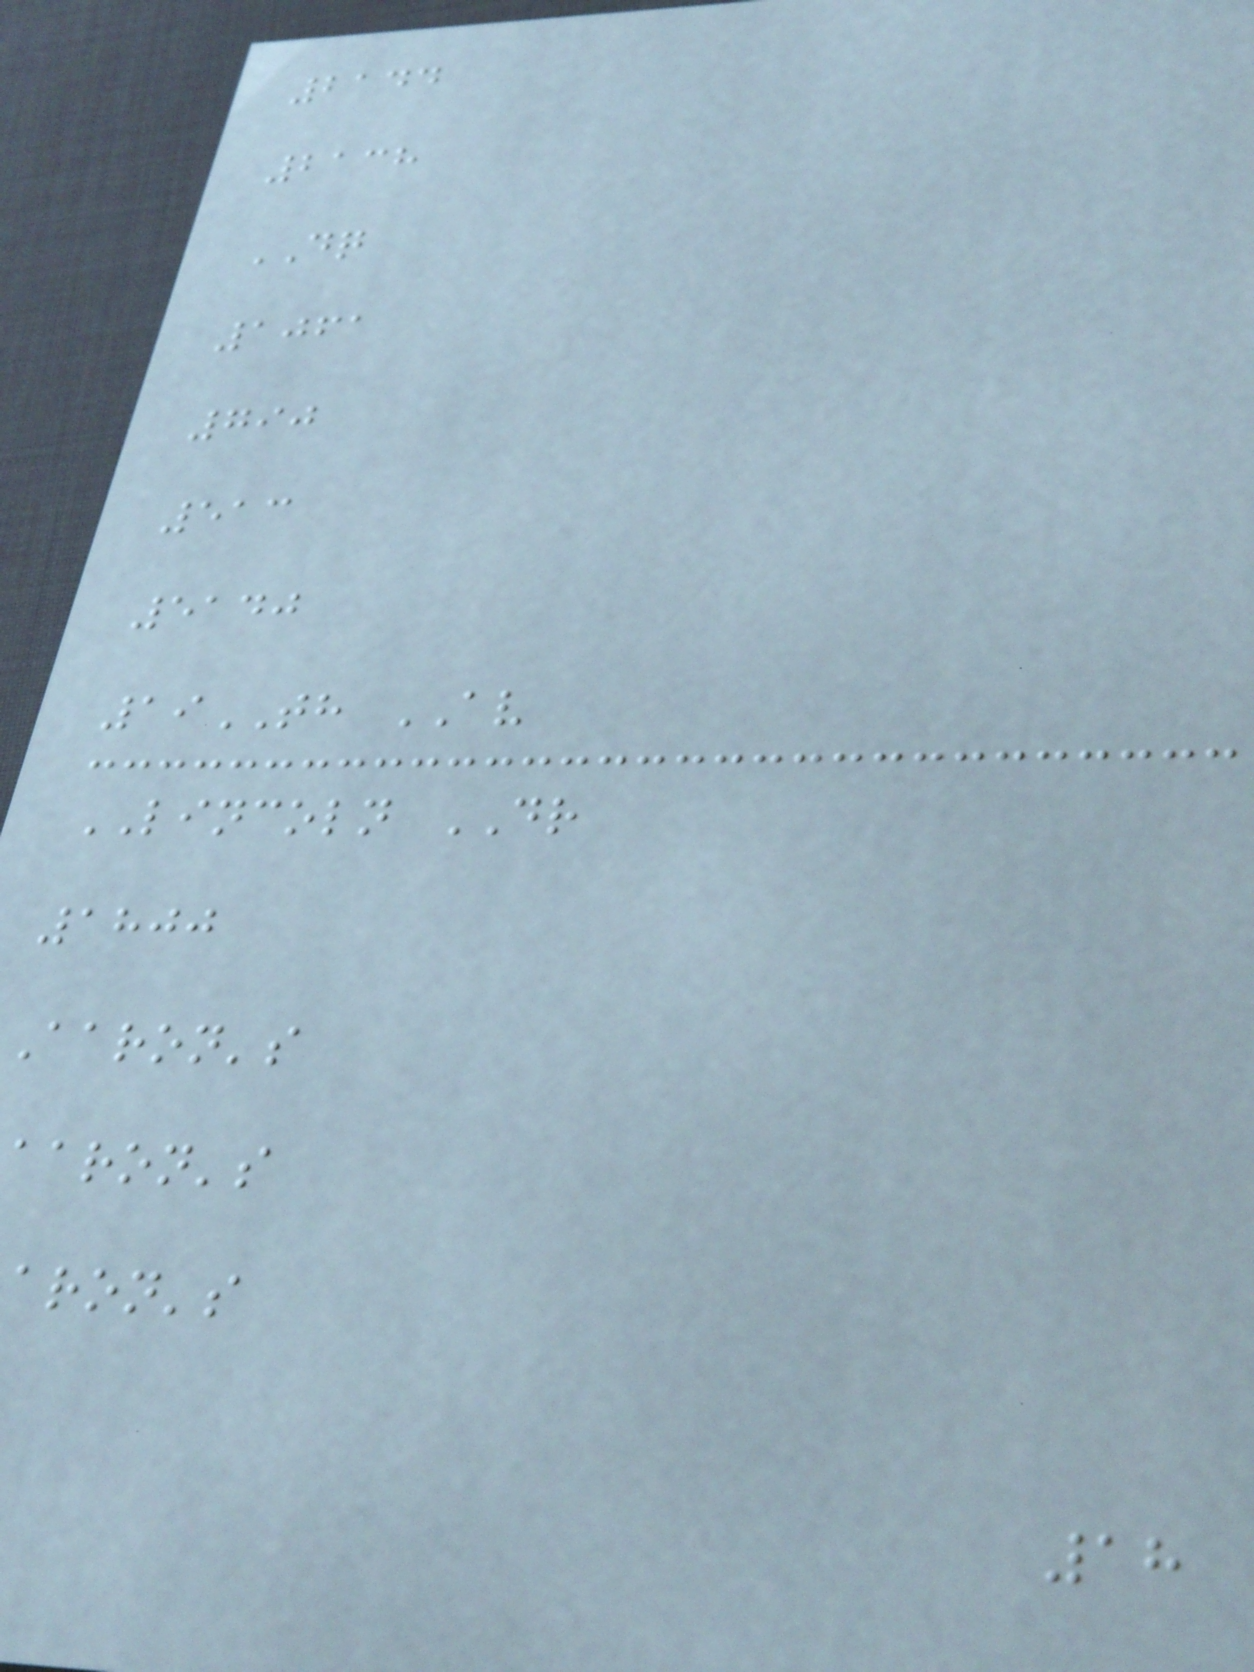2144
2138
DQ
1061
790
513
5140
19TH AV
LINCOLN DR
1800
Aaron's
aaron's
aron's
18
